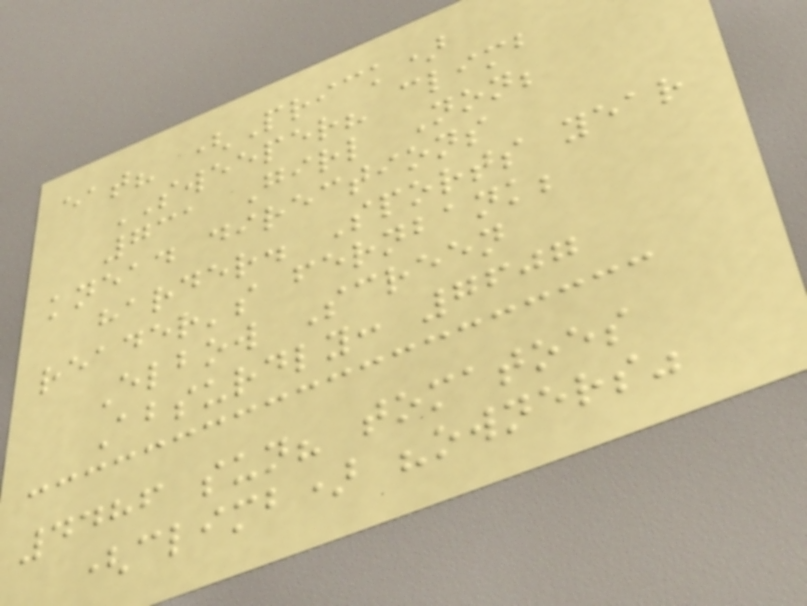eat? (Prick)
SWEEPER? climb
731 Girl Non;
knead directions
harder. Sports year
reader's fernbank;
Elbow Screen
Absurdly: 7607
4486 sun? tomatoes
(climb) "owners"
